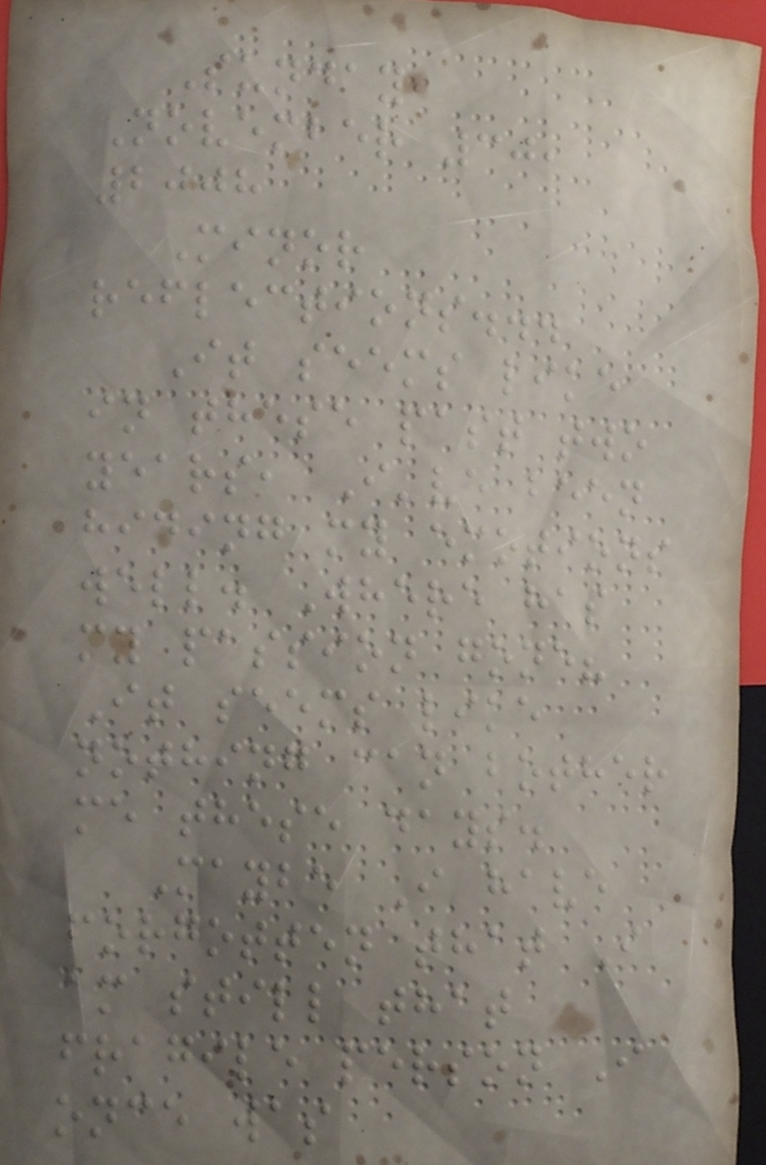Sunday,
November 30,
2008
Minor
reflections...
It seems like
in these past two
years, I've been
hiding my emotions
well. Where has
my passion gone?
It seems like
nothing can bother
me these days.
Maybe I have
forgotten that I
am still that
fragile person I
once was
